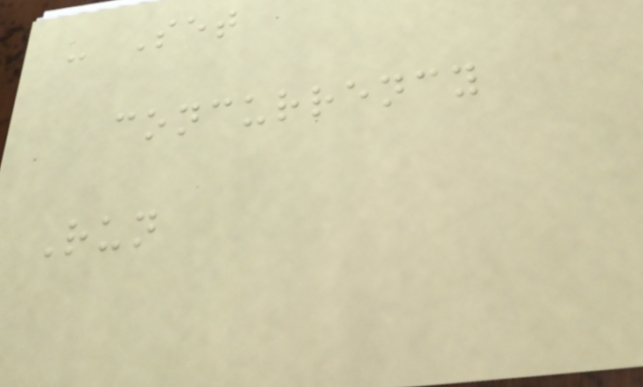- Set
concurrency
Run
